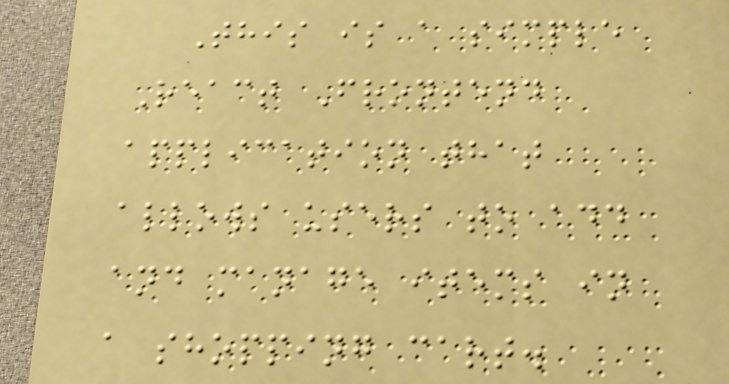This is a simple
React Frontend
application that
allows users to add
and manage items in
a shopping cart.
